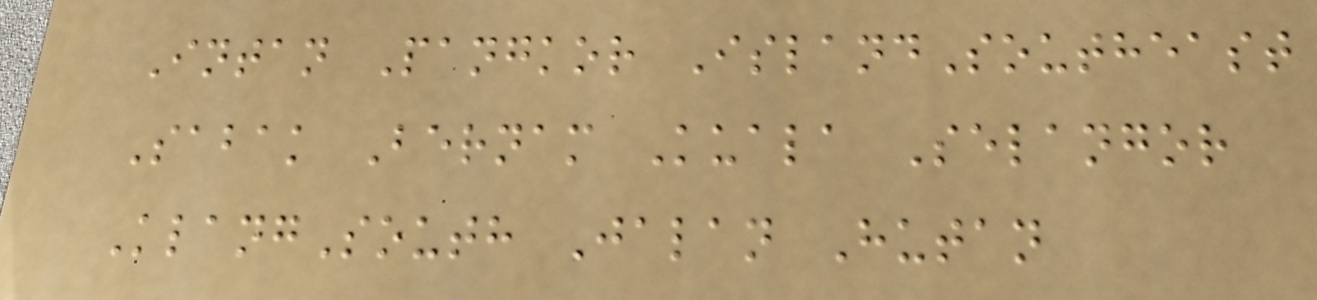Intan Pangkor IslandSoutheast
Sabak Bernam Kuala Selangor
KlangSouth Jalan Hutan
